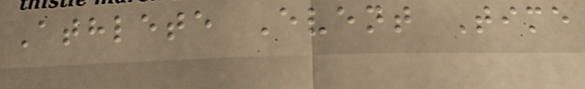Athlete Event Time
